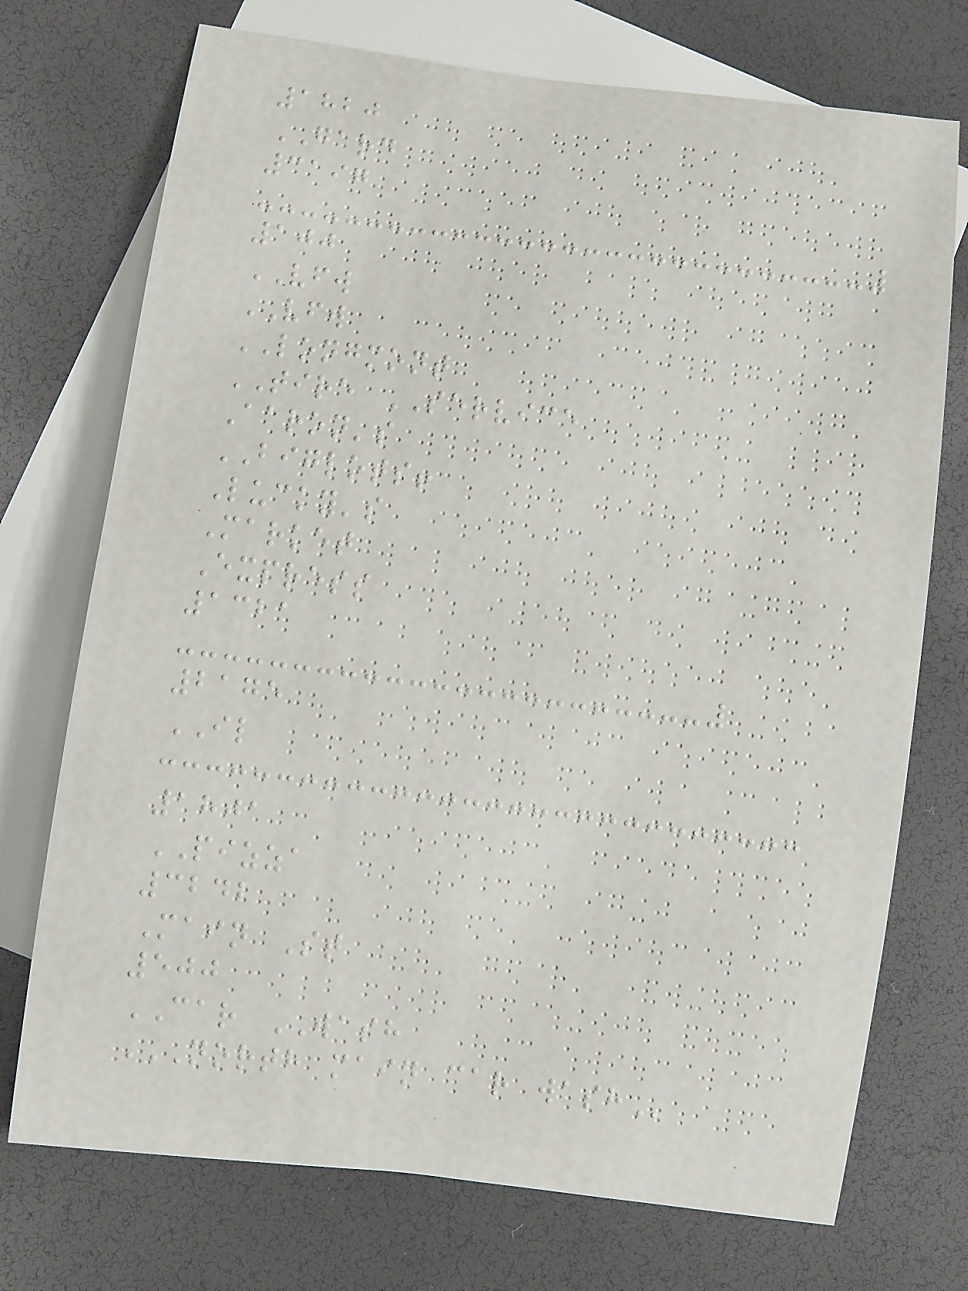1820
GARD
3197
100
VFW
VFW
LONGMONT
TIRE SERVICE
Aaron's
BIGLOTS!
Lucky's
Market
Express
1321
2175
IL
1801
PIZZA
3242
Main St
500
CAR WASH
NORTH MAIN CAR WASH
